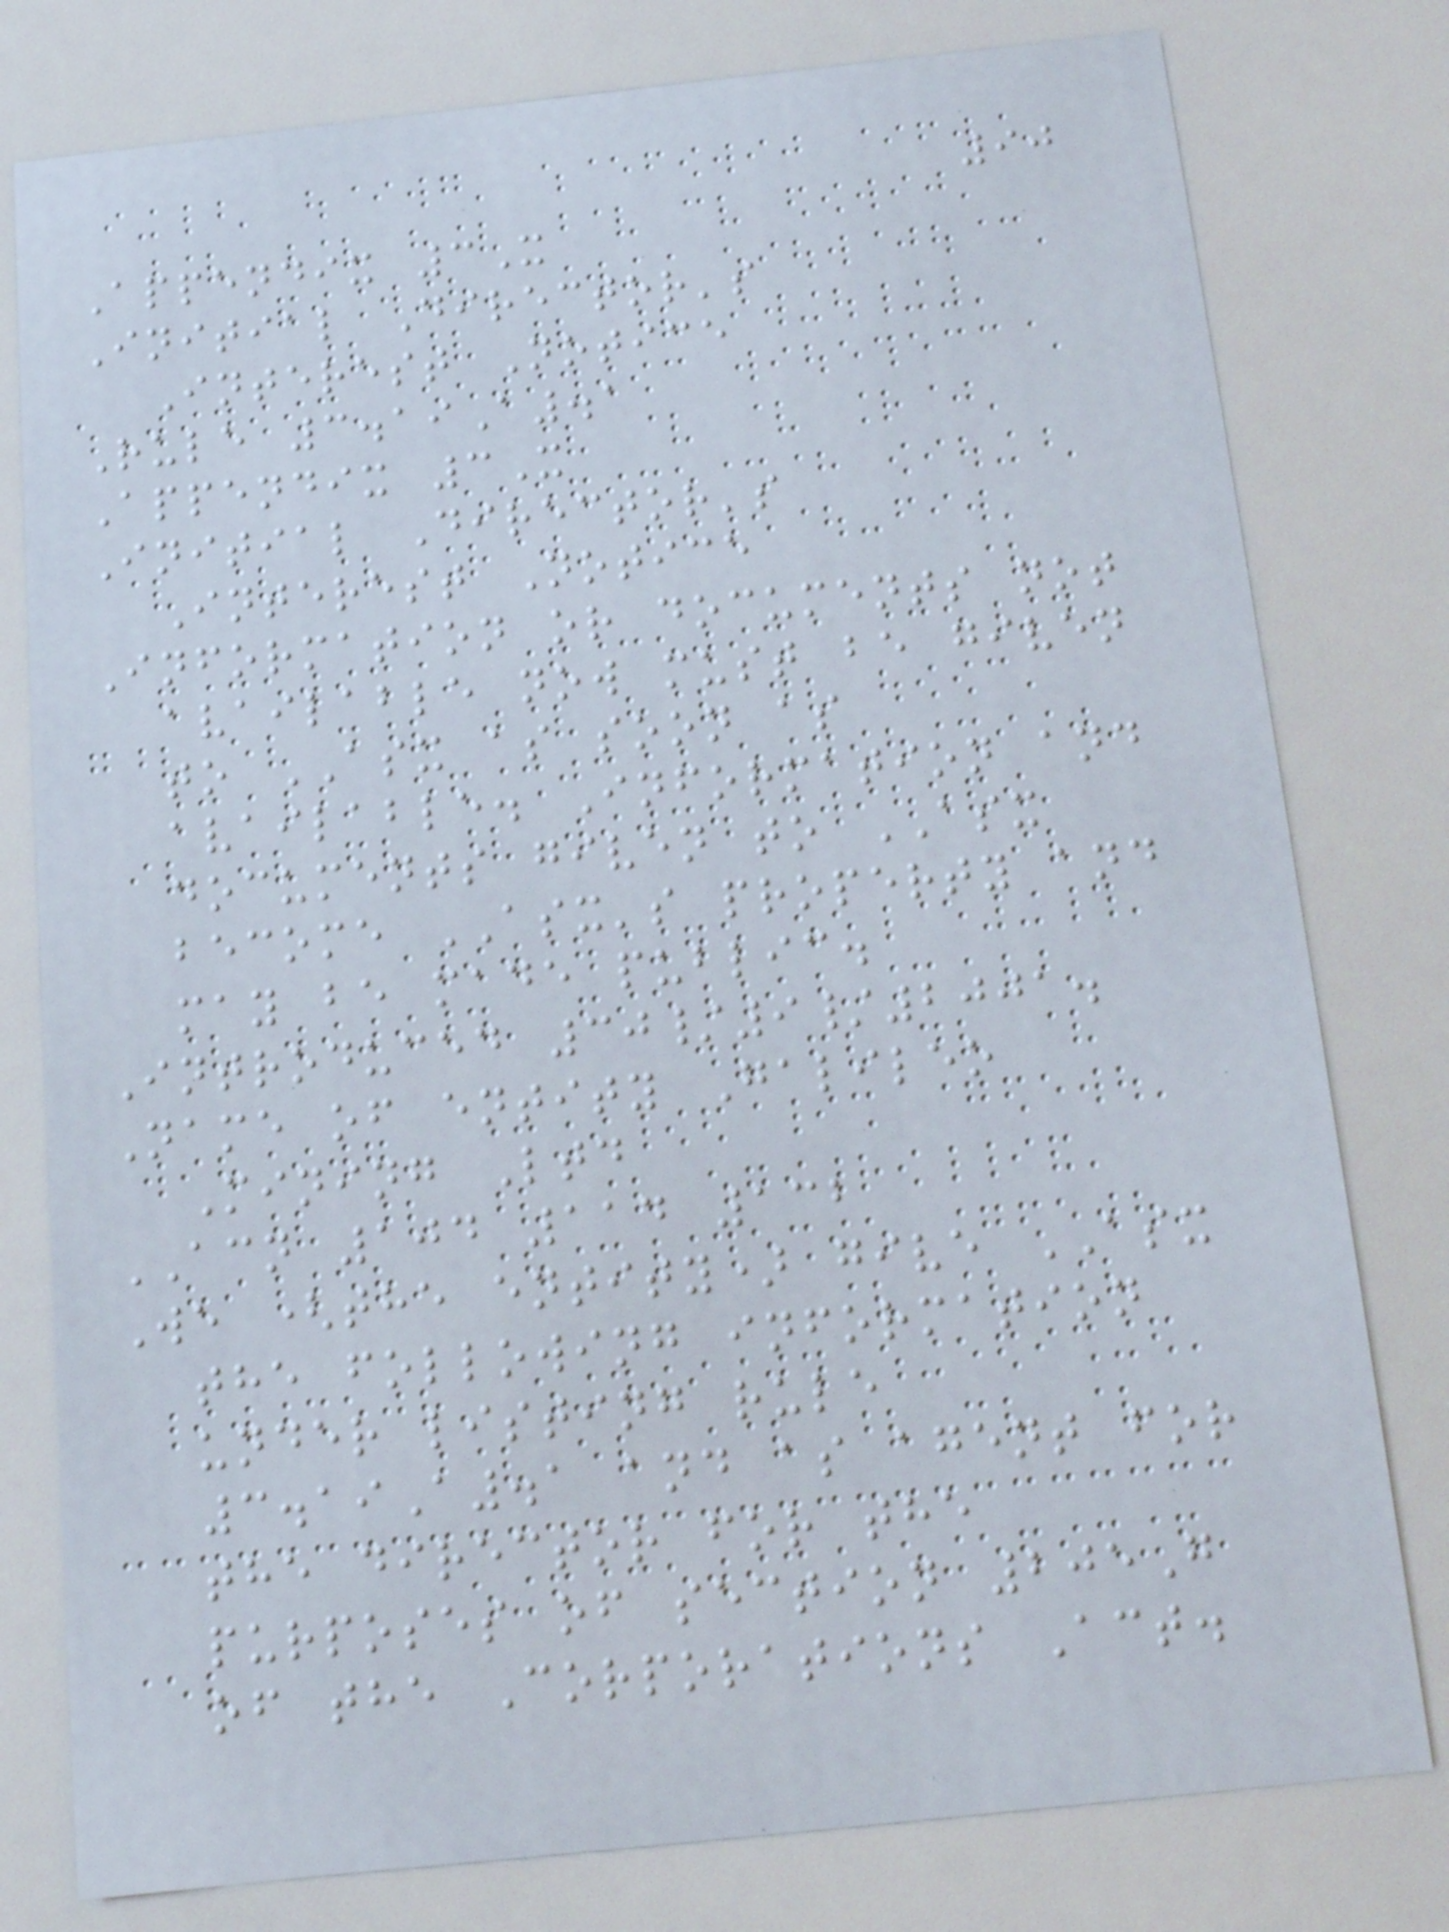90
Appendix 3X
Initial Director's
Interest Notice
Rule 3.19A.1
Appendix 3X
Initial Director's
Interest Notice
Information or documents not
available now must be given
to ASX as soon as
available. Information and
documents given to ASX
become ASX's property and
may be made public.
Introduced 30/9/2001.
Name of entity Galileo
Mining Ltd
ACN 104 114 132
We (the entity) give ASX
the following information
under listing rule
3.19A.1 and as agent for
the director for the
purposes of section 205G
of the Corporations Act.
